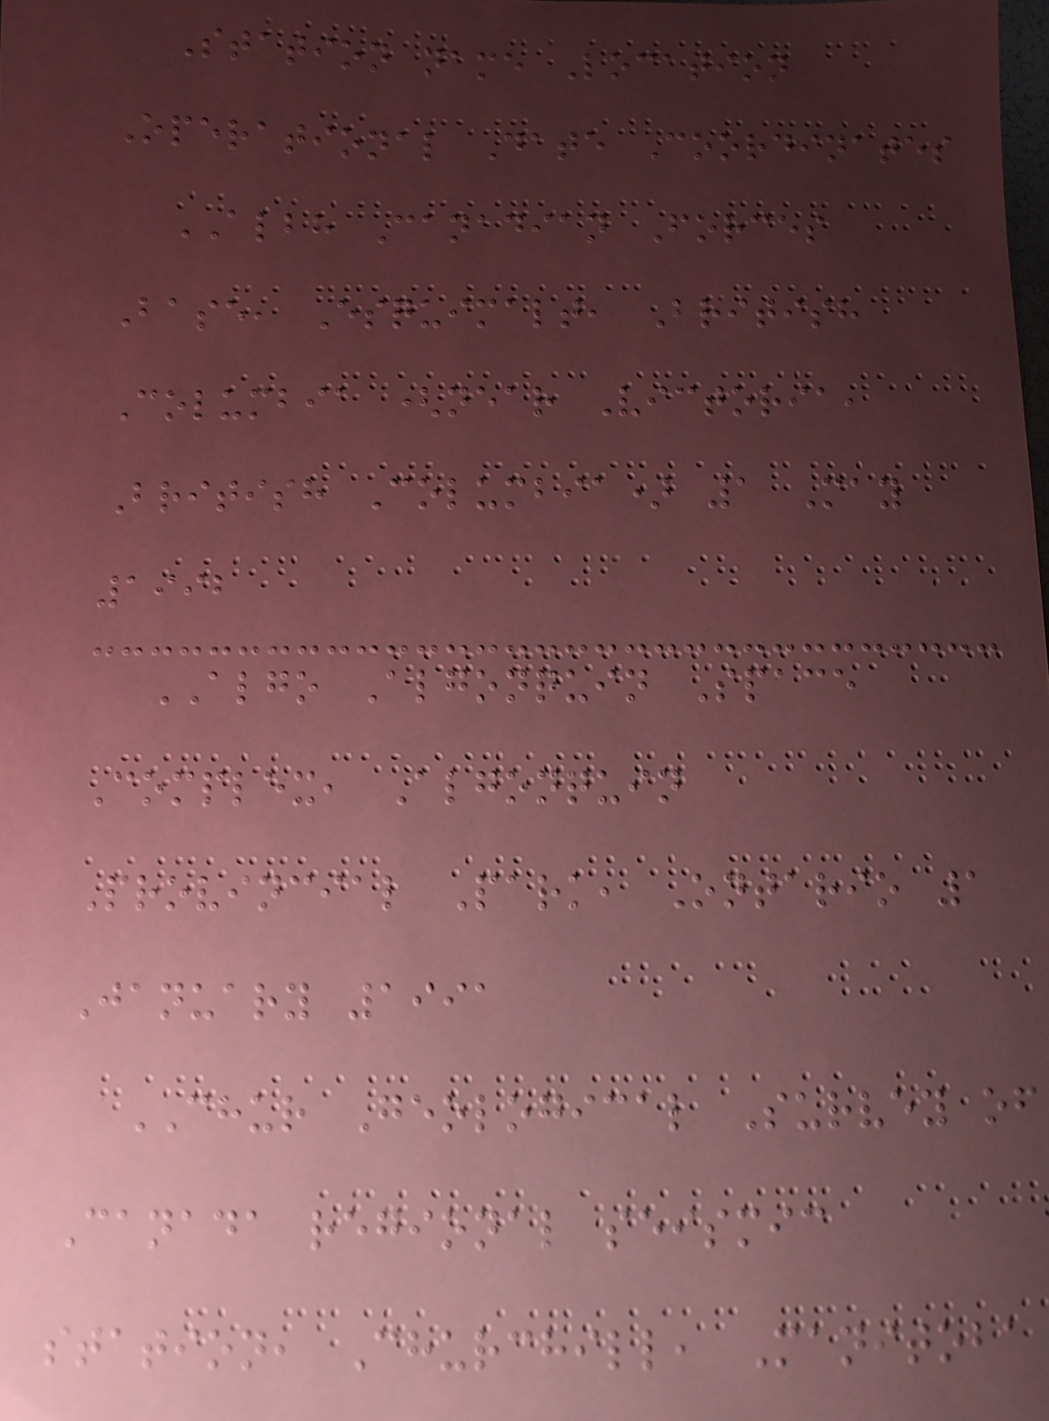Station name Location
Operational Date Coordinates
ALBH Canadian Forces
Base, Esquimalt, British
Columbia (near Victoria,
British Columbia) 1 May
1992
ALGO Algonquin Space
Complex, Algonquin
Provincial Park, Ontario 1
January 1991
CHUR Geological Survey of
Canada regional seismic
station, Churchill, Manitoba
